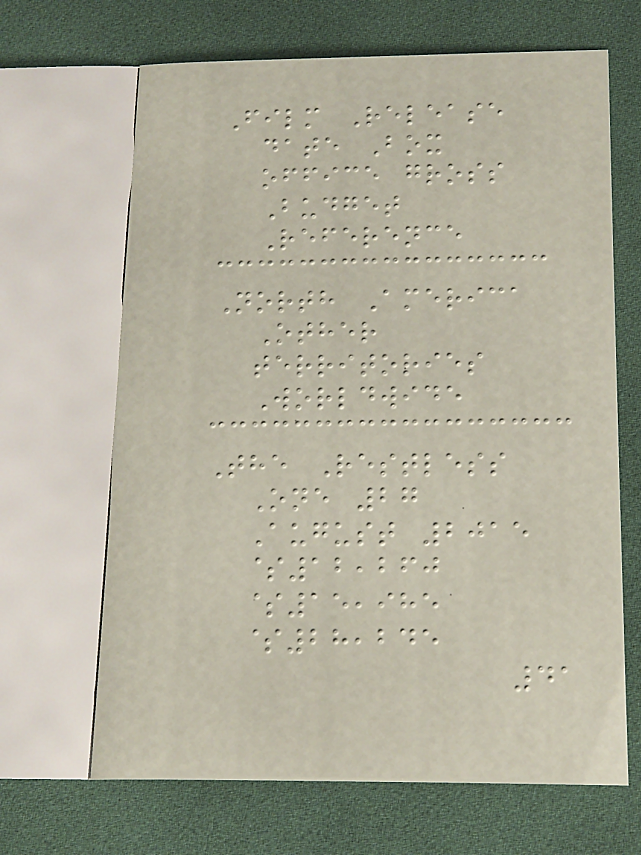Film Release
date Box
office gross
Budget
Reference
North America
Other
territories
Worldwide
The Restless
One 27
August 2015
$12,260
$15,985
$28,245
41
